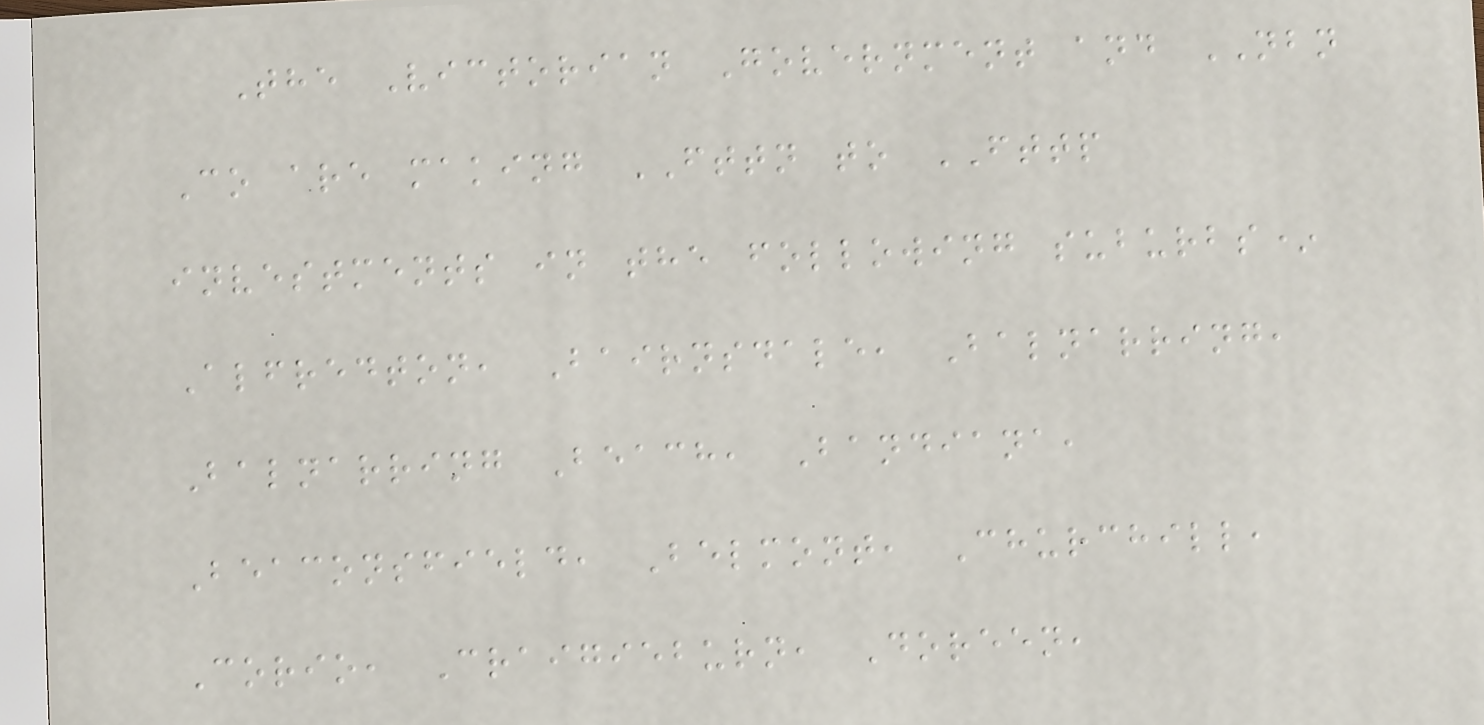The Victorian Government and NBN
Co are making FTTN to FTTP
investments in the following suburbs*
Alfredton, Bairnsdale, Balnarring,
Balnarring Beach, Bandiana,
Beaconsfield, Belmont, Churchill,
Corio, Craigieburn, Doreen,
